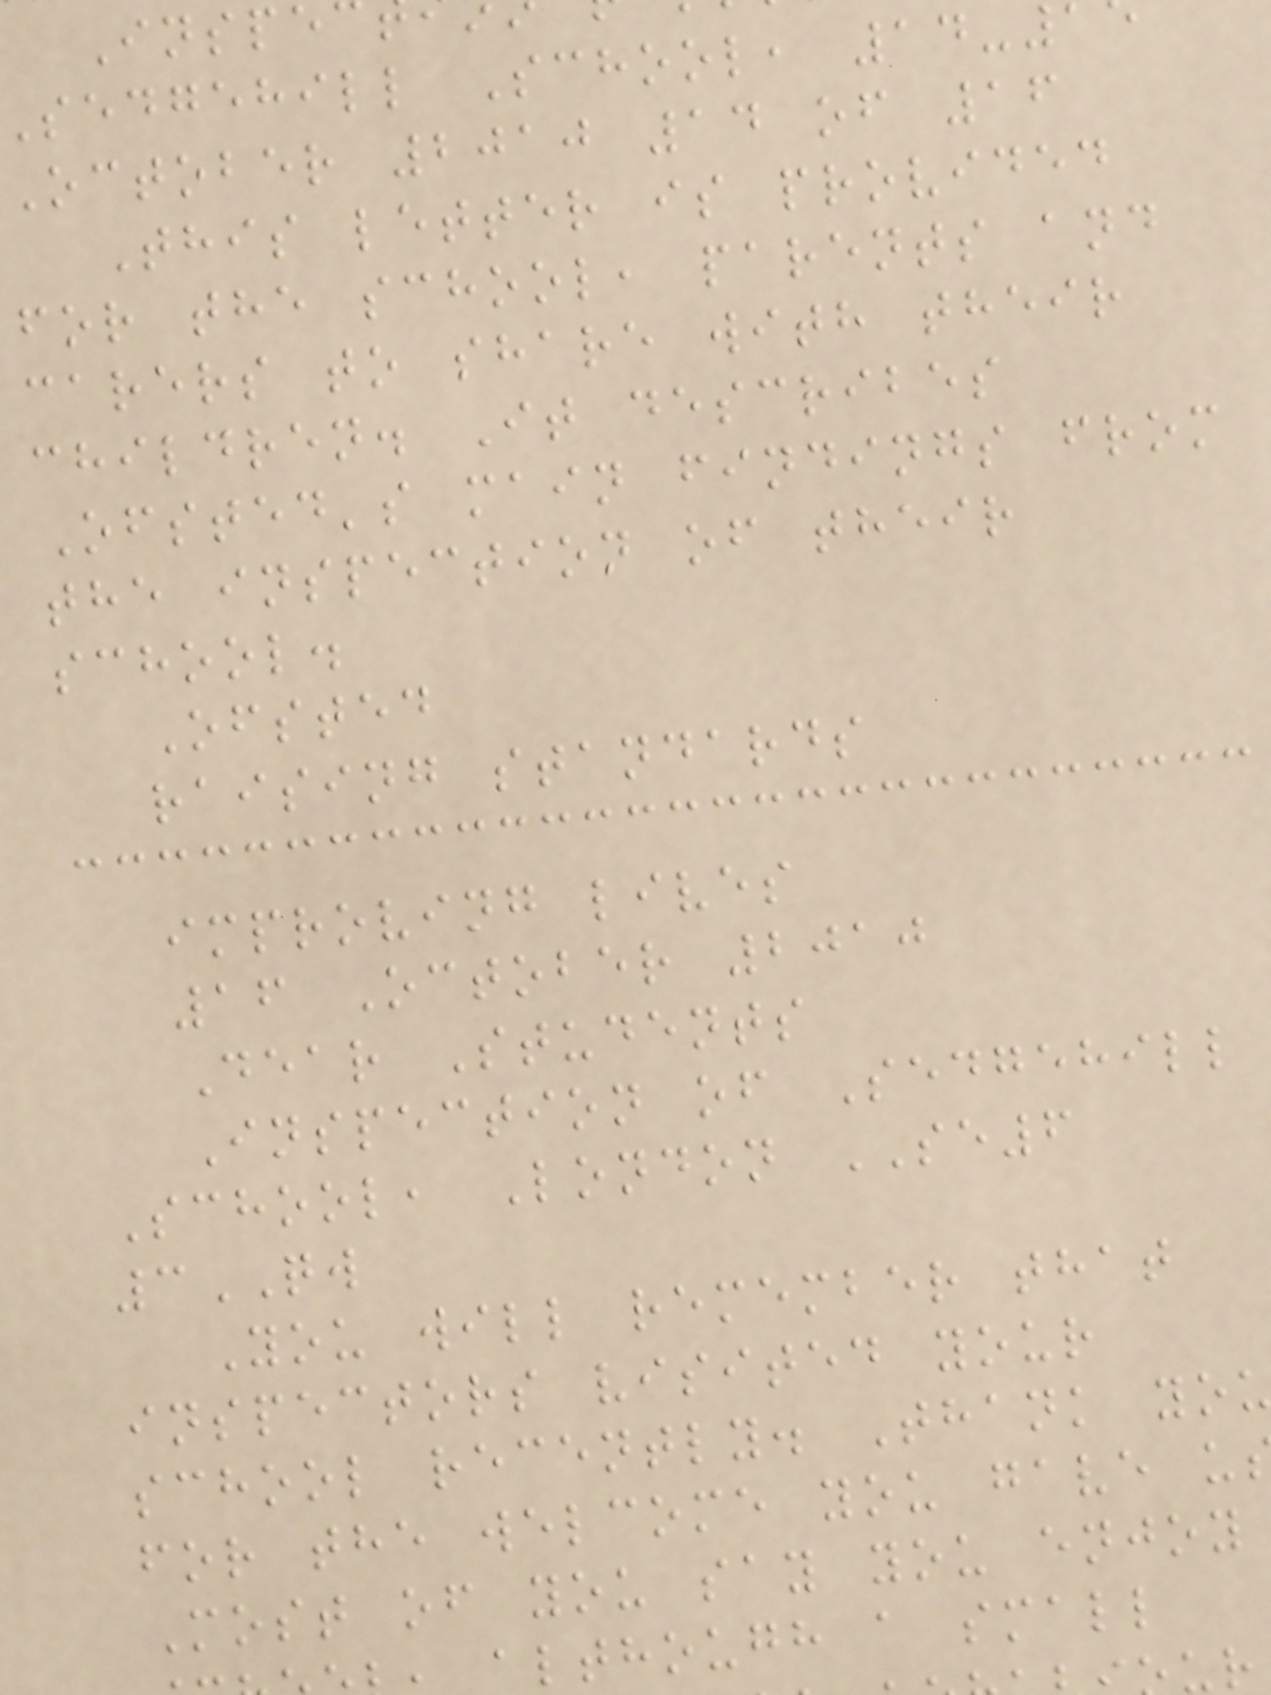Inspe
sedgehill School, 14-
October 2010 14 of 16
This letter is provided
for the school, parents and
carers to share with their
children. It describes
Ofsted's main findings from
the inspection of their
school.
Ofsted
raising standards
improving lives
16 October 2010
Dear Students
Inspection of Sedgehill
School, London SE6
3QW
You will remember that
inspectors visited your
school recently. Thank yo
for the welcome you gave u
Most of you say you enjoy
although a small
